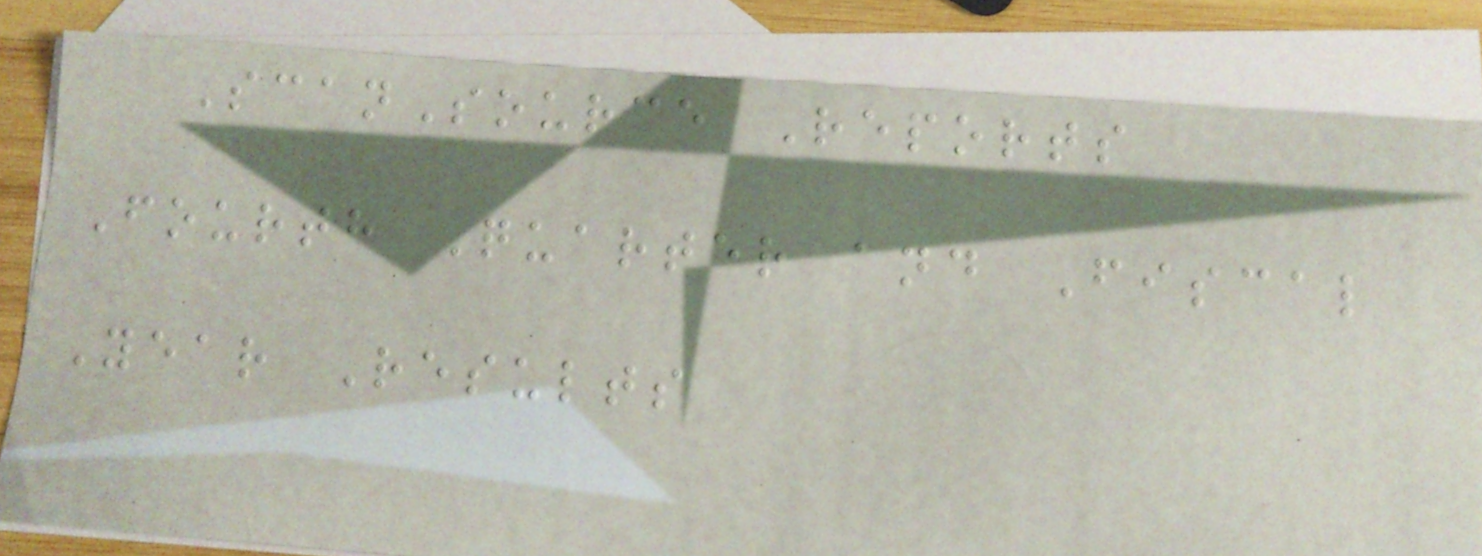ScanSource Reports
Fourth Quarter and Fiscal
Year Results
